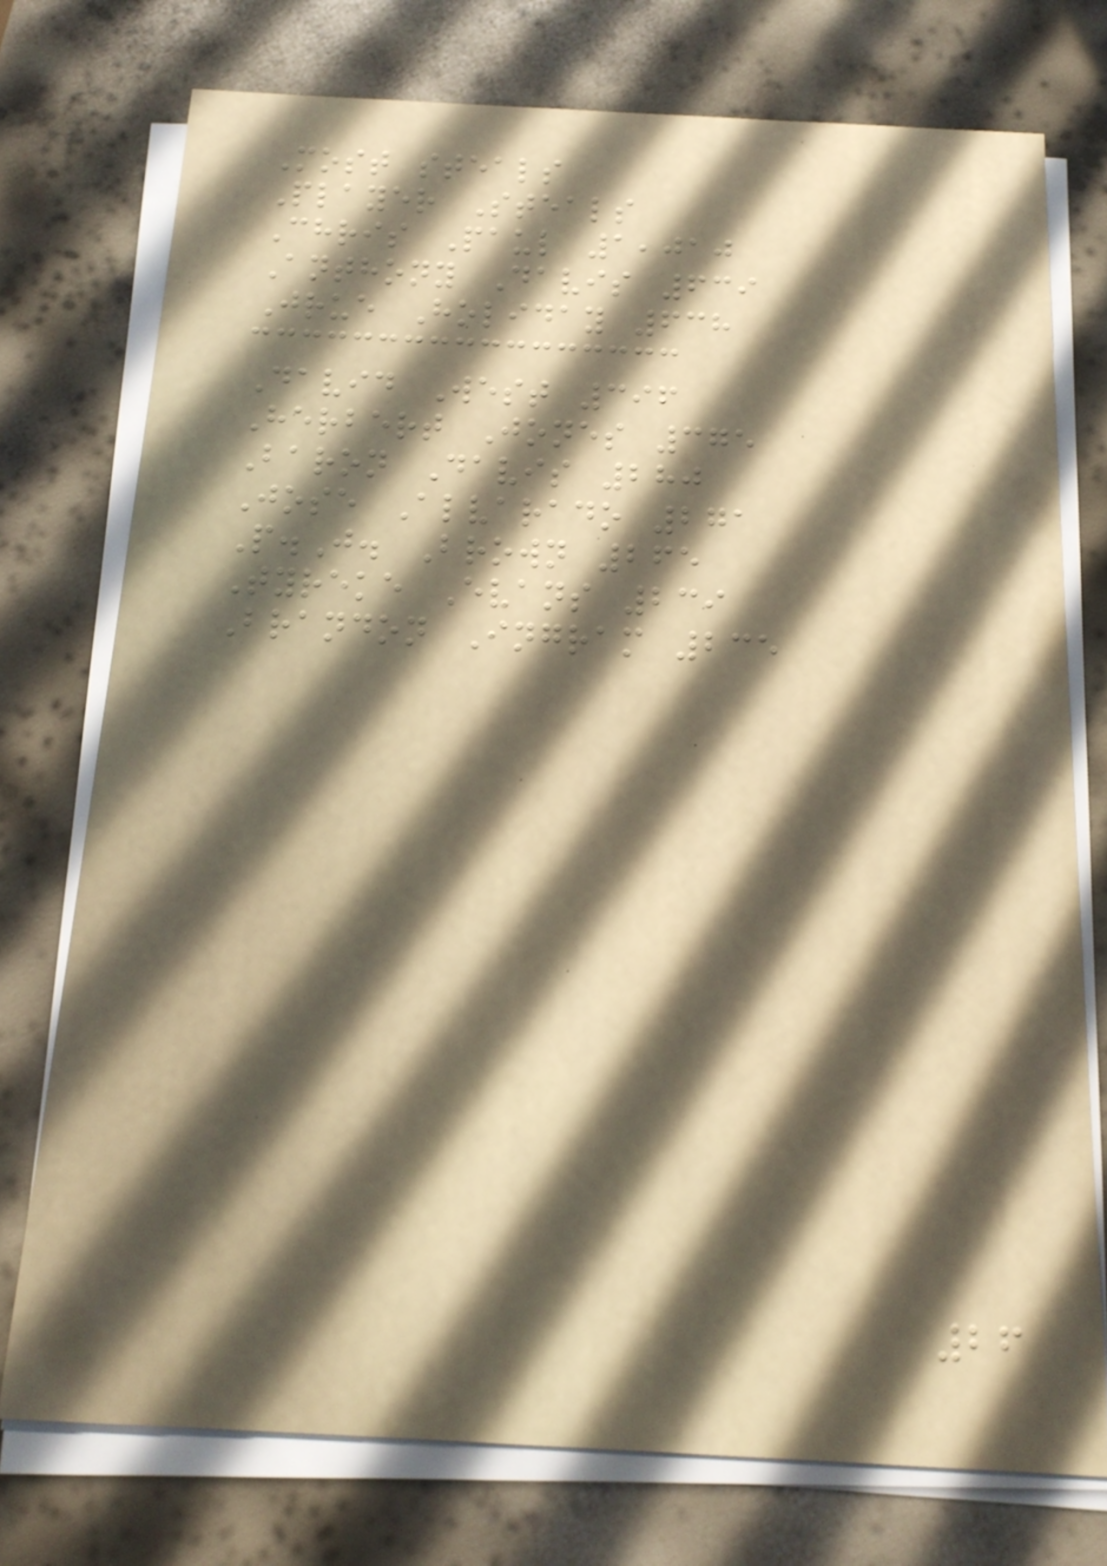Most steals
Player Steals
Chris Paul 1,010
Anthony Davis 639
Jrue Holiday 638
David West 396
Herbert Jones 375
Baron Davis 280
Jose Alvarado 271
P.J. Brown 265
Tyreke Evans 239
Brandon Ingram 235
26
